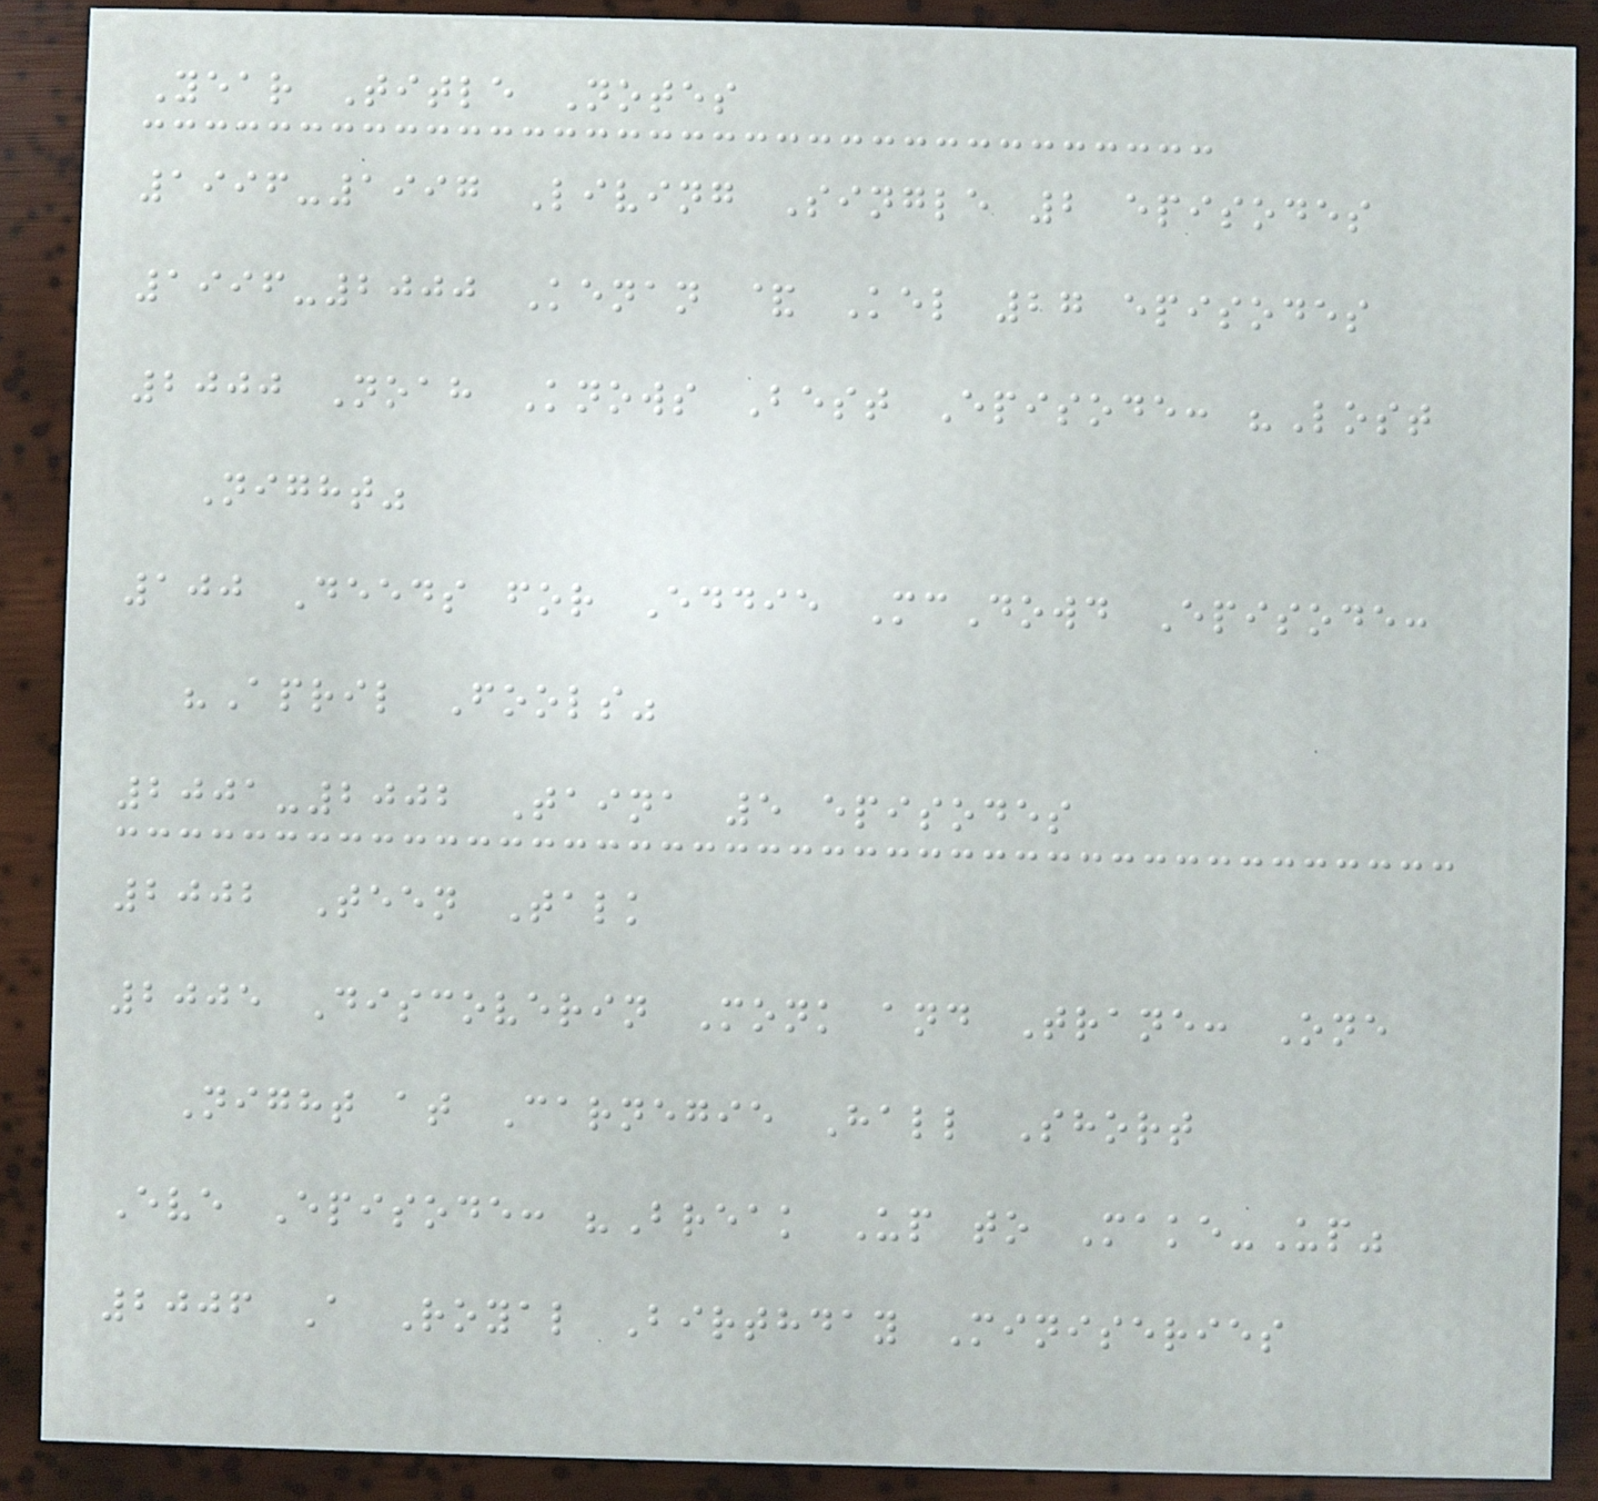Year Title Notes
1996-1997 Living Single 2 episodes
1996-2000 Kenan & Kel 27 episodes
2000 Noah Knows Best Episode: "Lost
Night"
100 Deeds for Eddie McDowd Episode:
"April Fools"
2001-2002 Taina 5 episodes
2002 Teen Talk
2005 Discoverin Monk and Trane: One
Night at Carnegie Hall Short
Eve Episode: "Break Up to Make-Up"
2006 A Royal Birthday Miniseries
